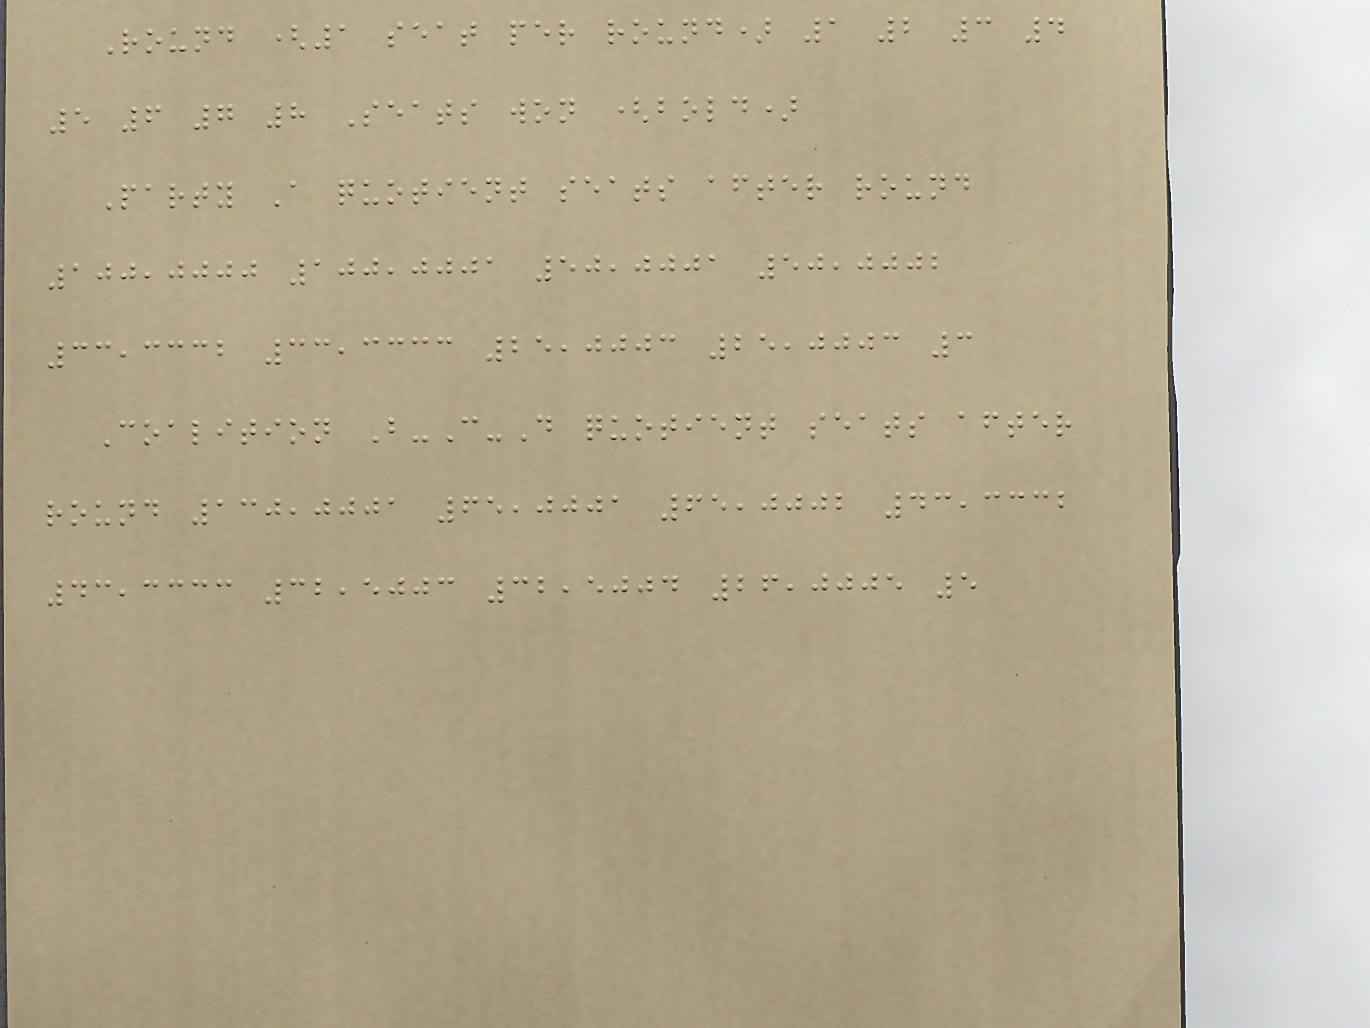Round (1 seat per round) 1 2 3 4
5 6 7 8 Seats won (bold)
Party A quotient seats after round
100,0000 100,0001 50,0001 50,0002
33,3332 33,3333 25,0003 25,0003 3
Coalition B-C-D quotient seats after
round 130,0001 65,0001 65,0002 43,3332
43,3333 32,5003 32,5004 26,0005 5
